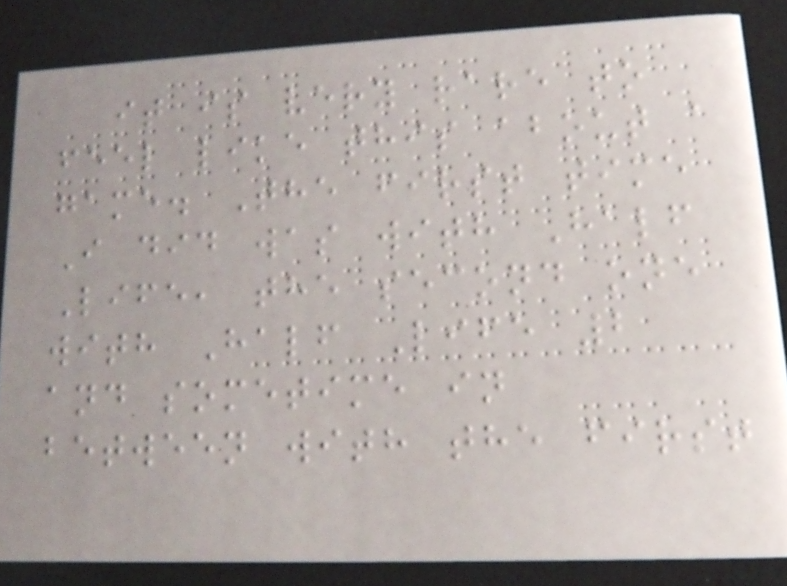it is very rare to
feel like this about a
game. The first time
I did was with Half
Life, the second one
with Half Life 2
and sometime in
between with the first
